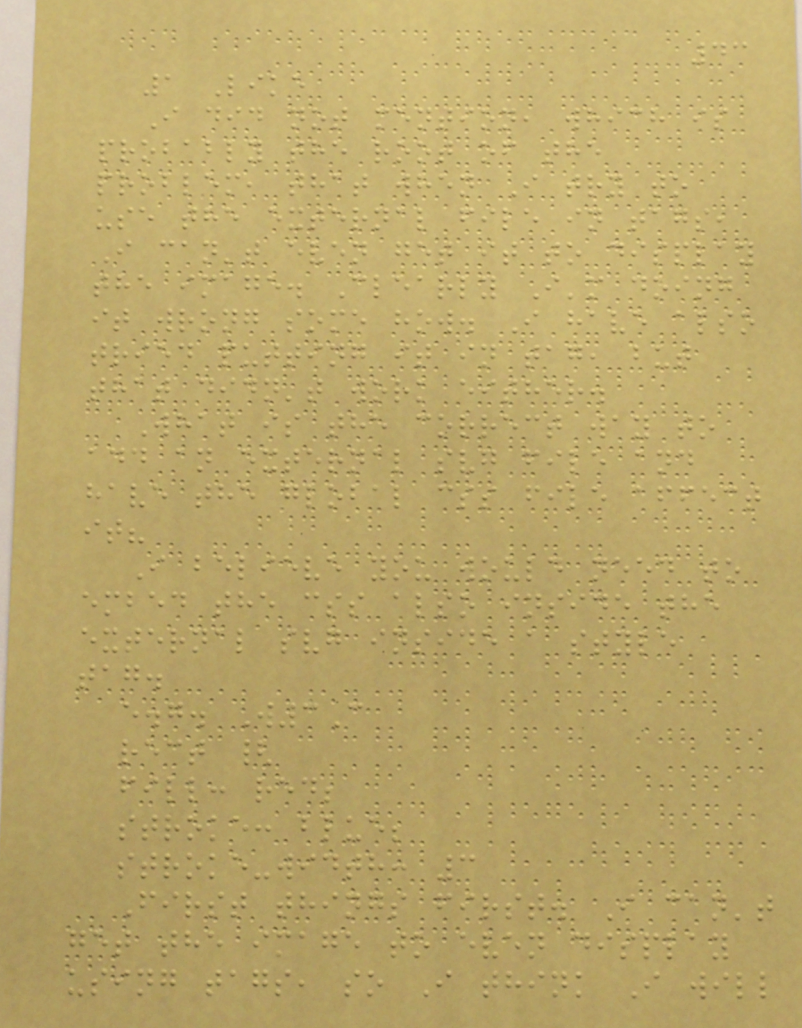43
1 Like
I did not mention, which is
probably the root of the
problem, that when I try to
use the external file in tags,
I can't even get it to display
the image. Clearly I'm doing
it wrong some how. I have also
tried putting it in tag, but
that didn't work either.
What is the correct way to
add an external svg file and
have the global css file affect
it?
I believe you would need to
embed the css also inside the
external svg inside a style
tag.
e.g. W3C
rect {
fill: red;
stroke: blue;
stroke-width: 3
First things first. I can't
get the image to even display
using tags, so I think I will
